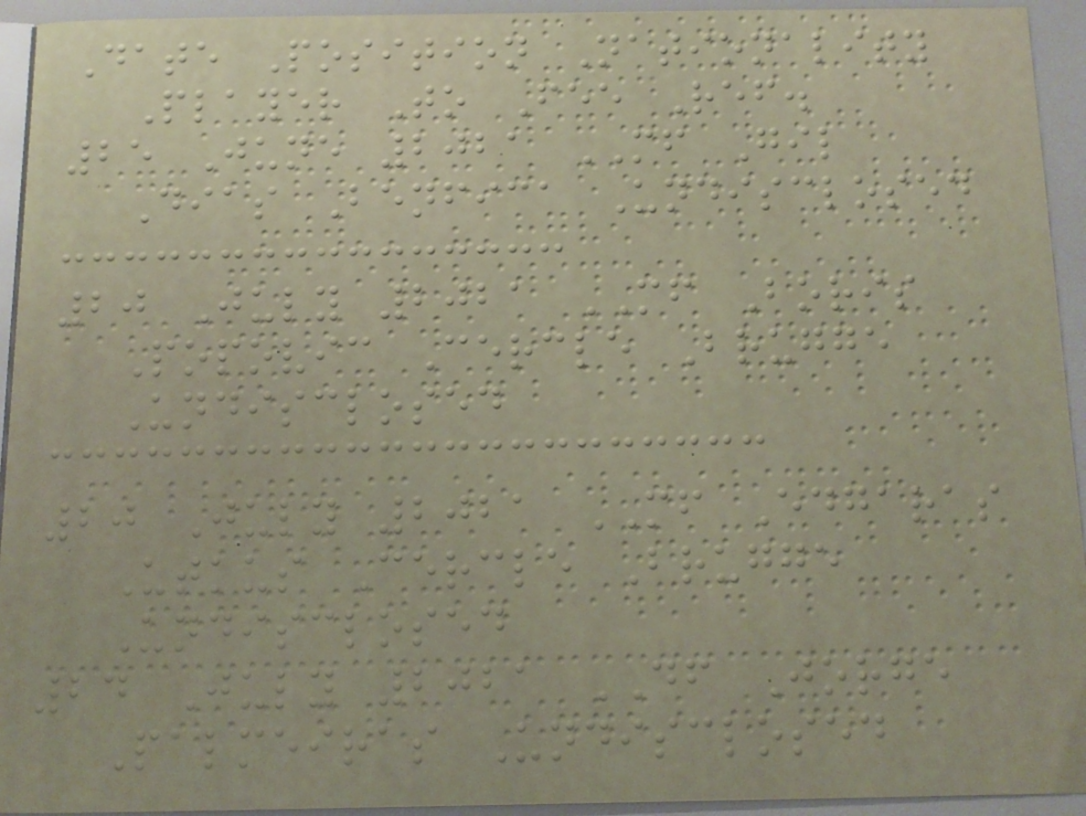Date Position Nationality
Player To Fee Ref.
25 June 2021 MF Gil
Dias Benfica Undisclosed
20 July 2021 MF Boris
Popovic Cercle Brugge
Undisclosed
20 July 2021 MF Edgaras
Utkus Cercle Brugge
Undisclosed
24 July 2021 DF Jorge
Palmeiras Undisclosed
